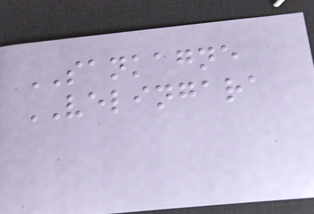SANKAGNE
VELINGARA
